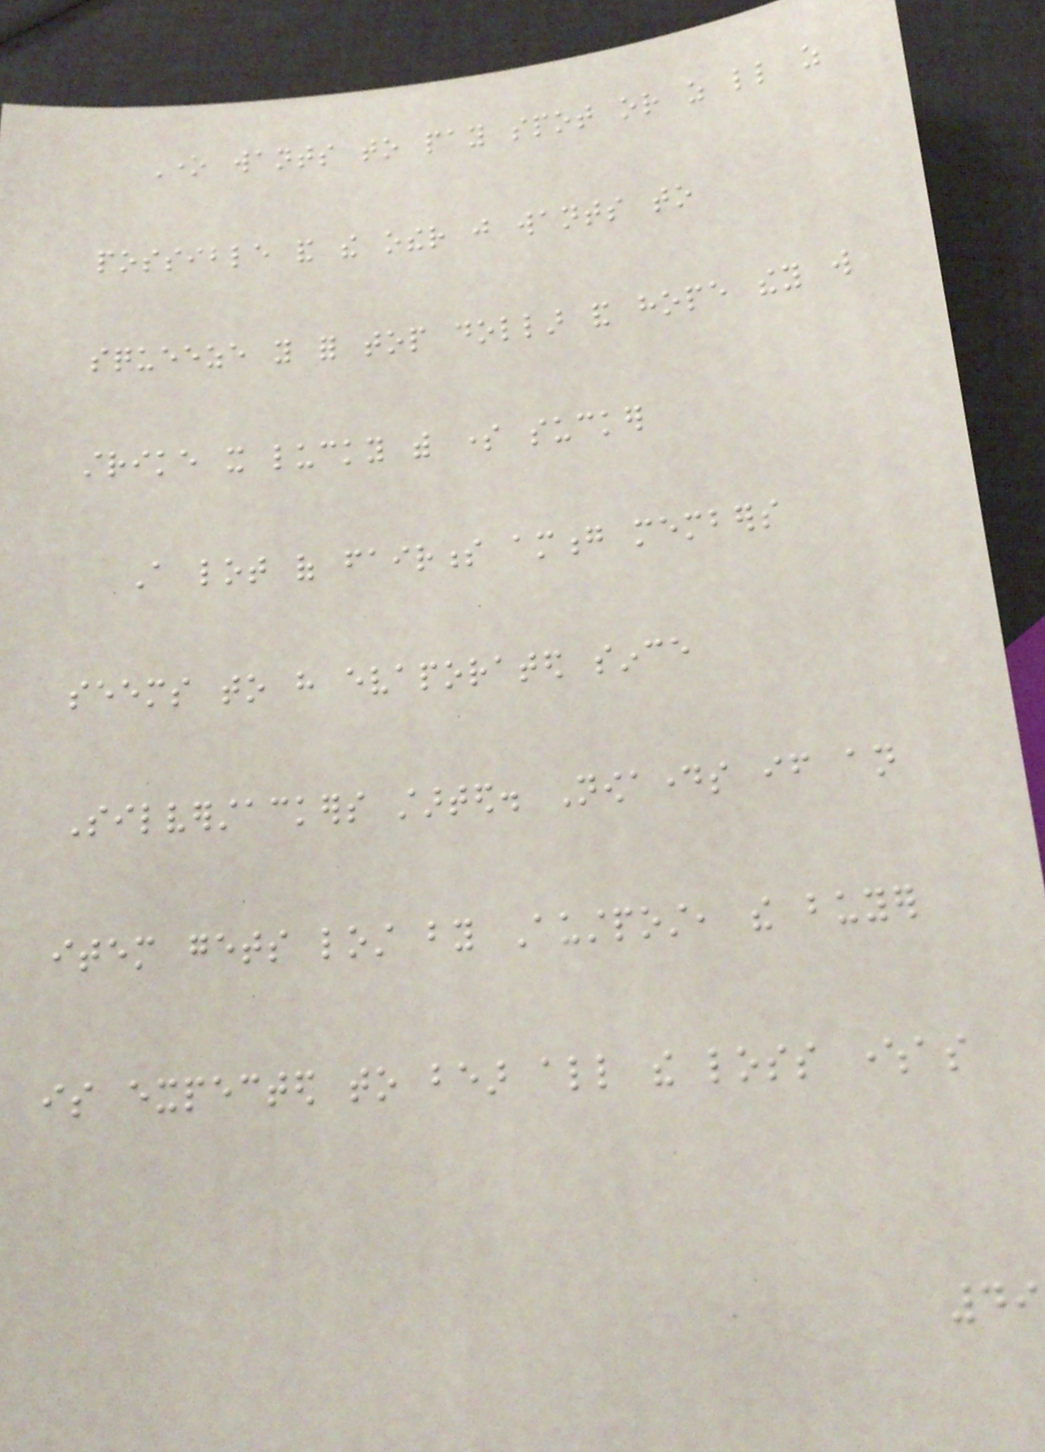One wants to pay spot or as little as
possible and the other just wants to
squeeze you for top dollar and hope they will
strike it lucky with some sucker
A lot of fairness among members
seems to have evaporated since
Silverstackers started. Nowadays if an
item gets lost by Austpost, the buyer
is expected to bear all the loss whereas
49
